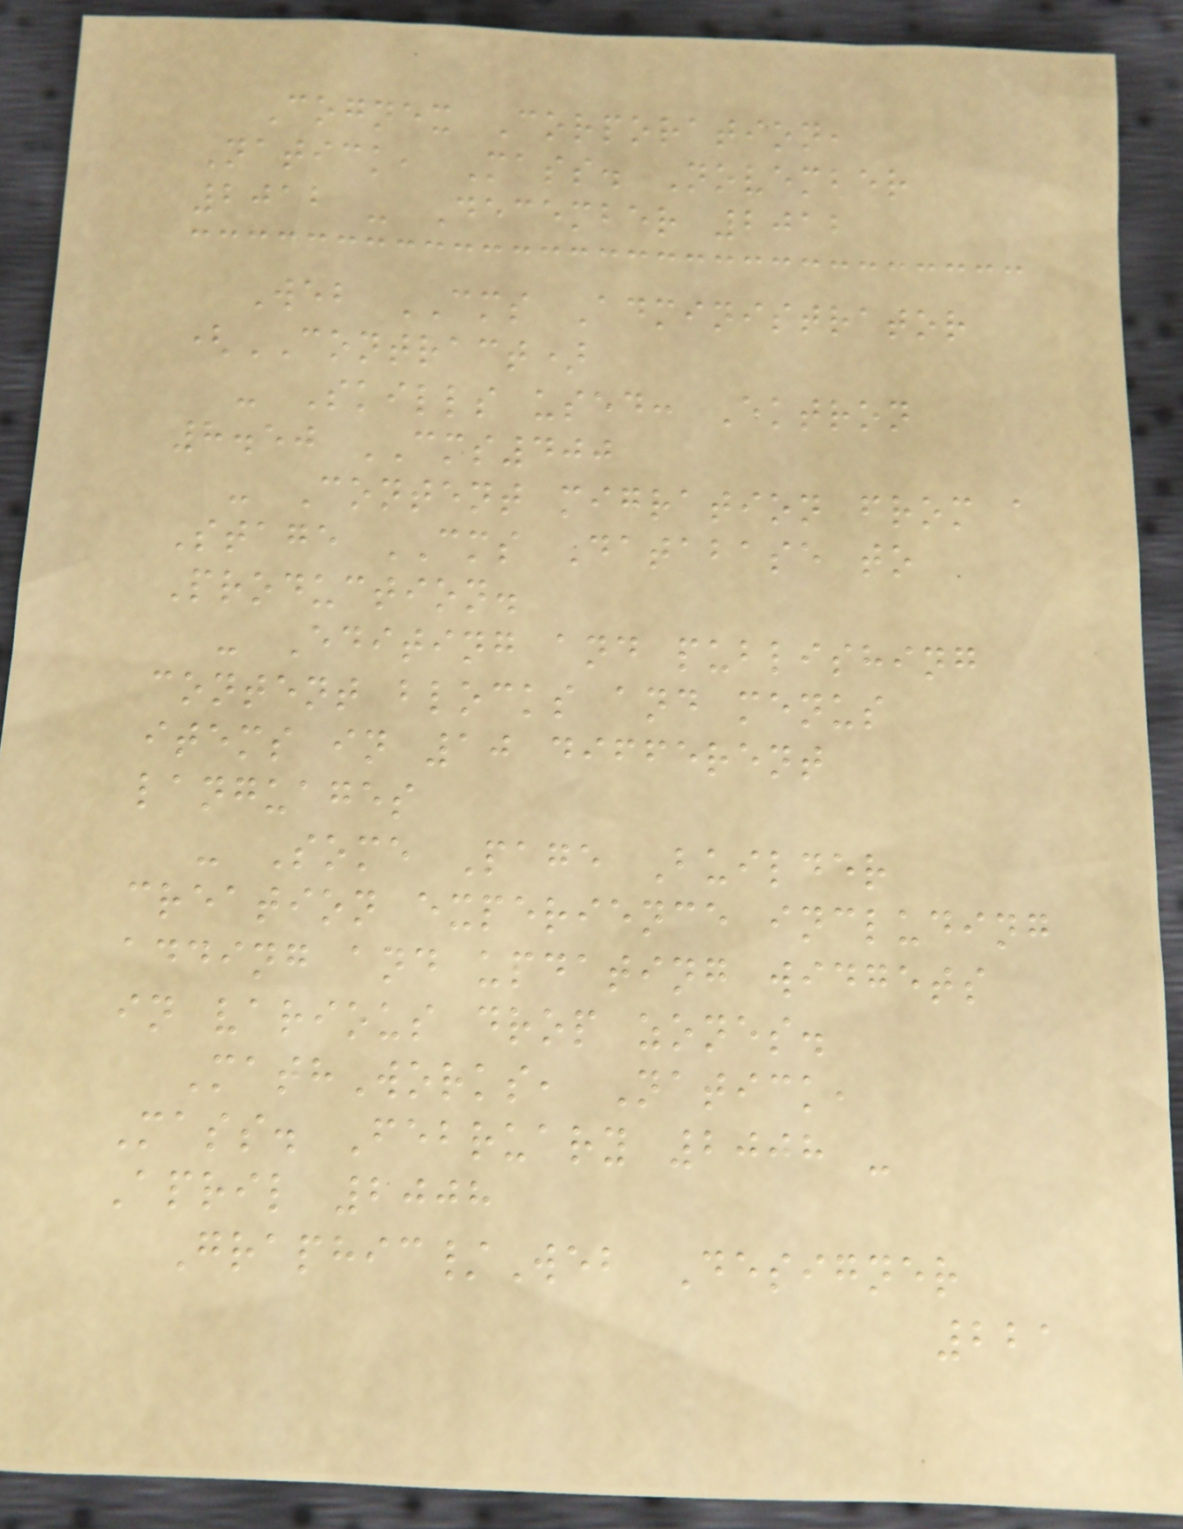Cognex Corporation,
Natick, Mass. November
2012 - December 2012
Web CMS Administrator
(CONTRACT)
- Skills used: Ektron
8.50 CMS400
- Content migration from a
Stage CMS Database to
Production.
- Editing and publishing
content blocks and menus
items in 10 different
languages
- Some Page Builder
creation experience including
adding and updating widgets
in various drop zones.
MathWorks, Natick,
Mass. February 2008 -
April 2008
Graphic/Web Designer
221
